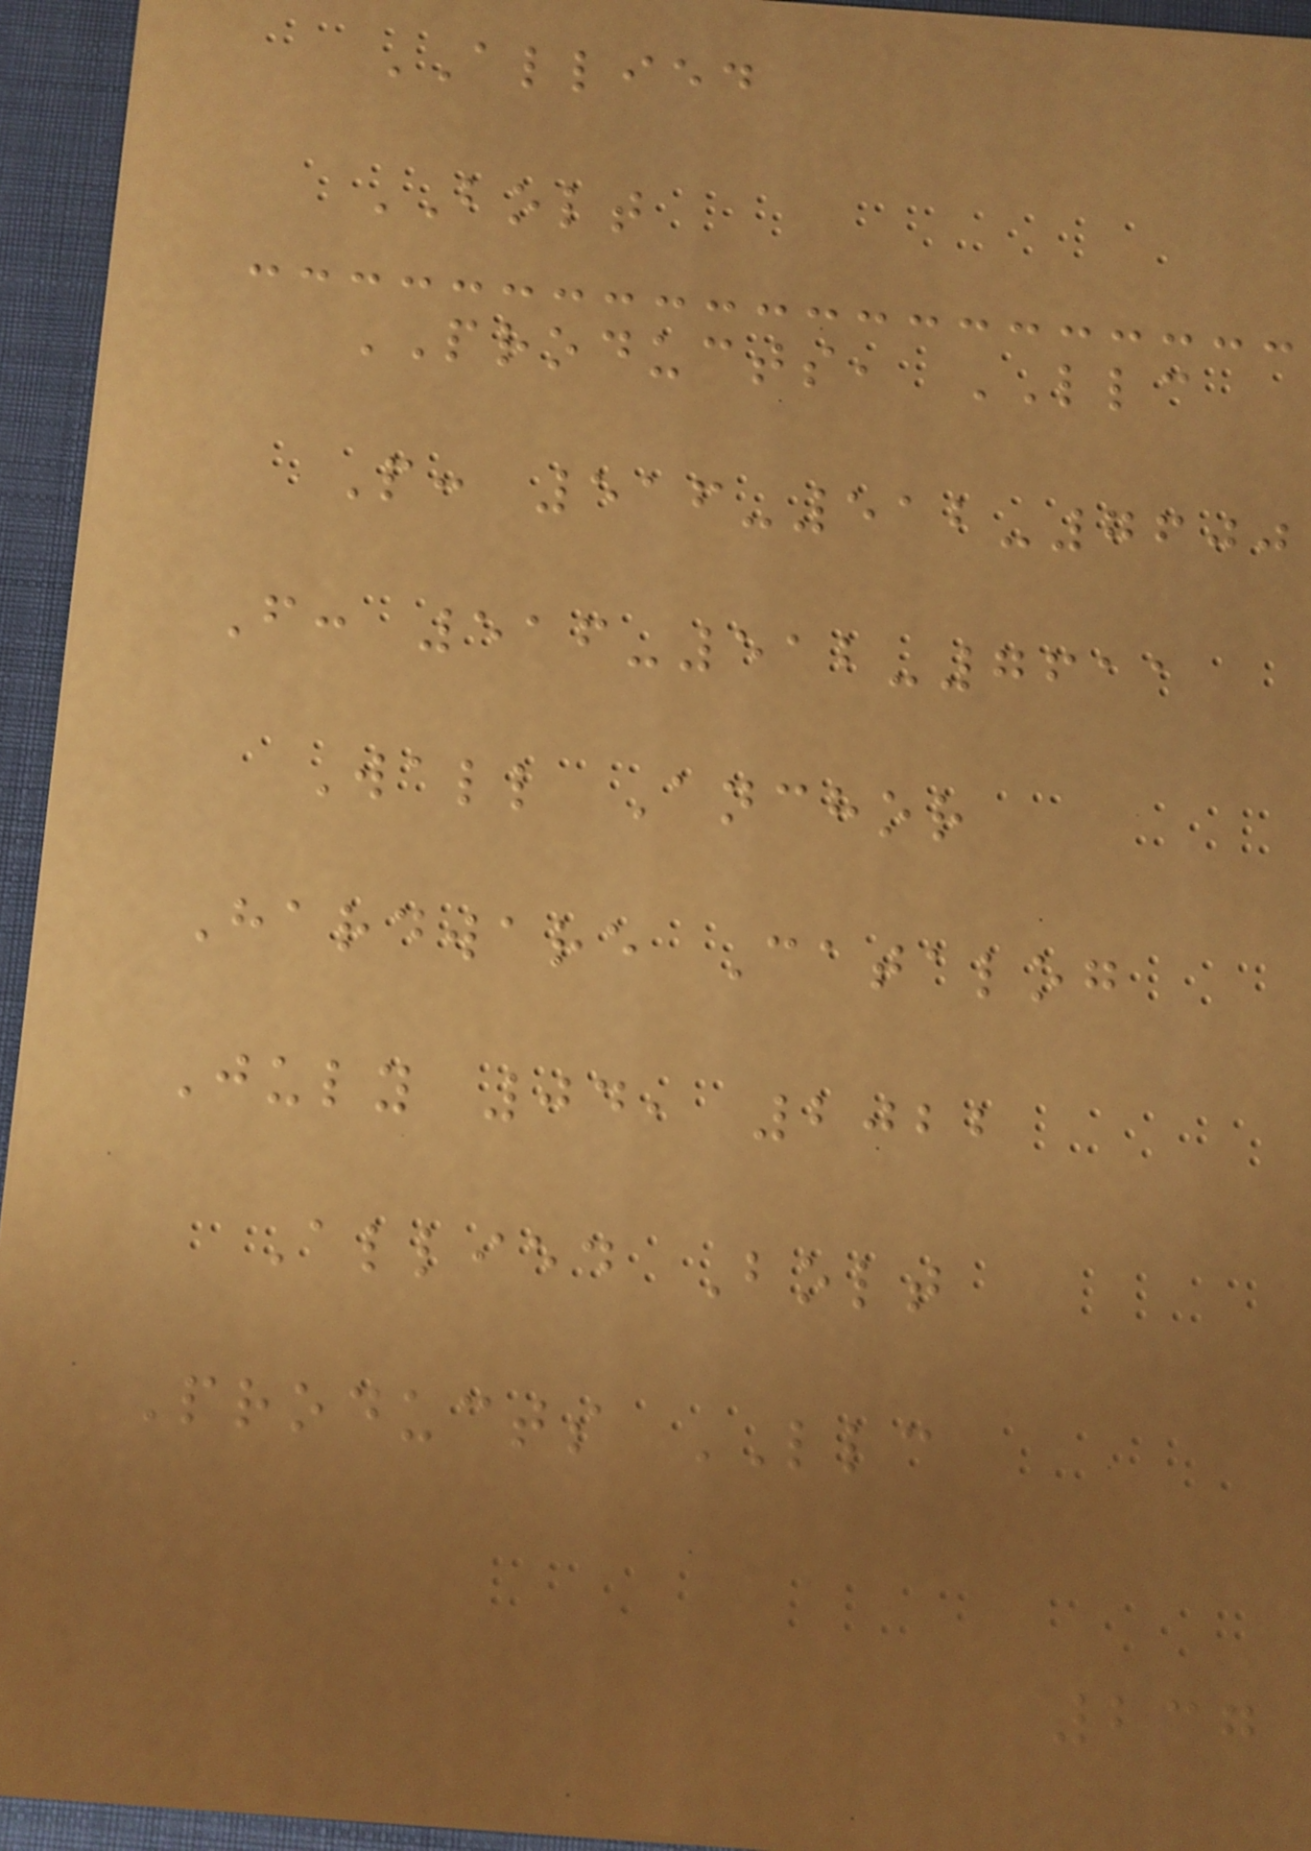ALLIED
BOLT
PRODUCTS, LLC
P: 516-512-7600
F: 516-512-7611
Wall Anchor
Hardware Catalog
July 04, 2022
Allied Bolt
Products LLC
237
